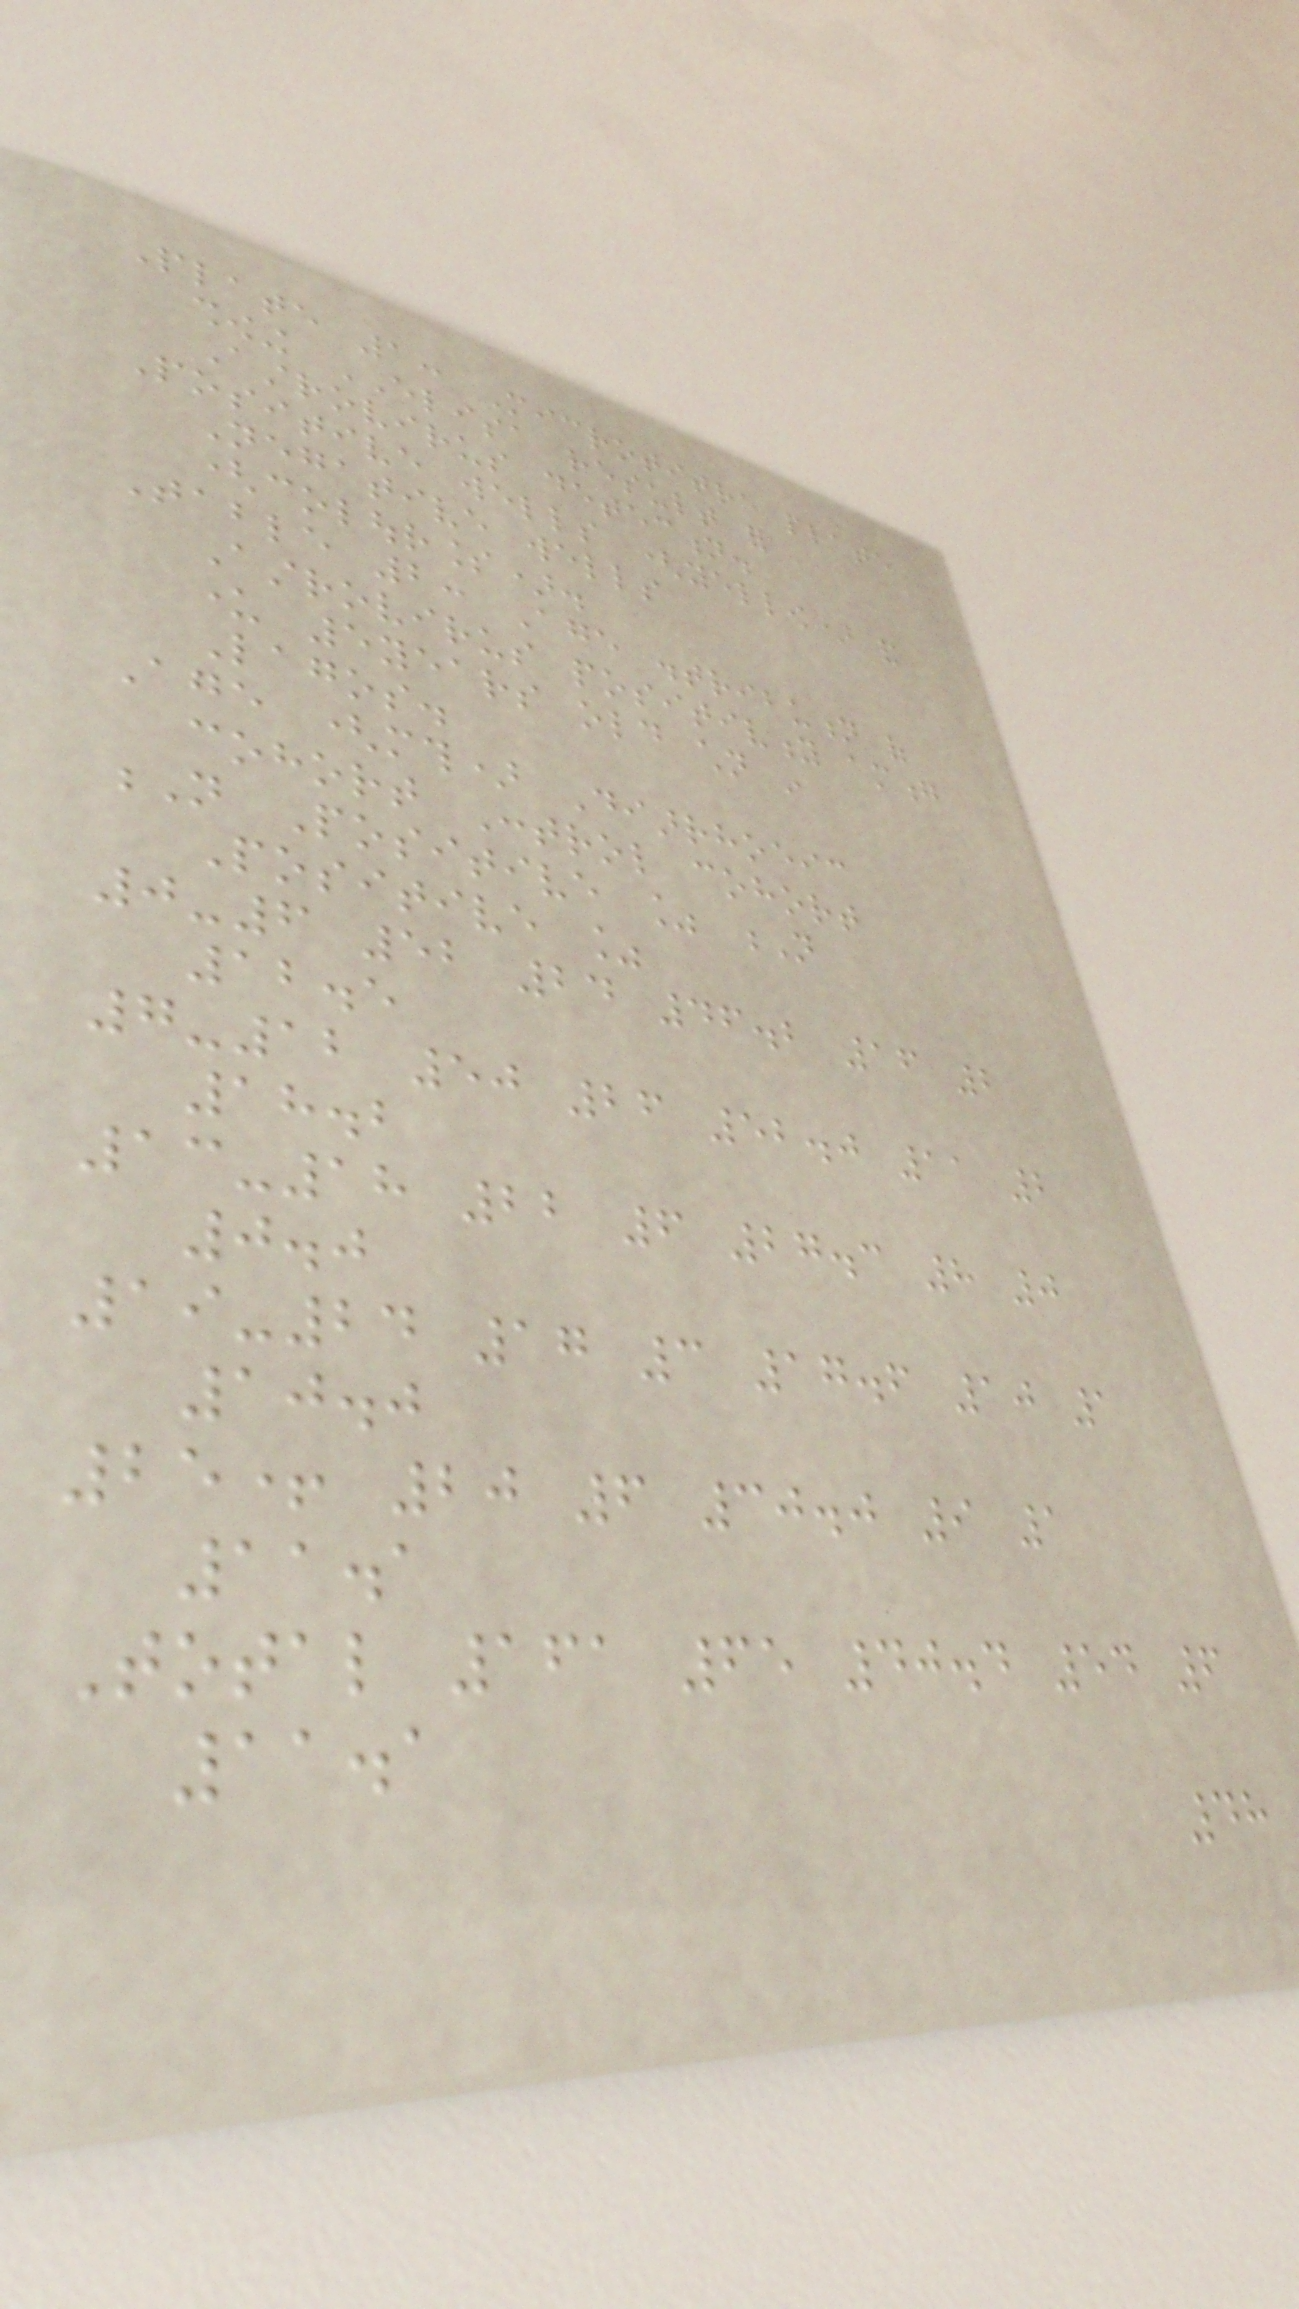Plate 1: Microtitre plate
showing ELISA result for
Astrovirus detection.
Positive wells (yellow) and
Negative wells
(colourless).
Table 2: Age distribution of
Astrovirus positivity among
under 5years old children in
Lagos.
Age (mth) Diarrhoeic
cohort Control cohort
N Positive % N
Positive %
0-6 52 24 46.2 16 2
12.5
7-12 50 26 52.0 11 2
18.2
13-18 22 6 27.3 8 0
0.0
19-24 17 3 17.6 10 1
10.0
25+ 20 6 30.0 9 1
11.1
Total 161 65 40.4 54 6
11.1
48
